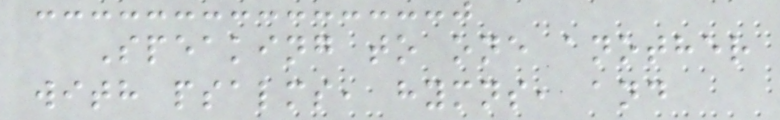Speaking to one another
with psalms, hymns, and
